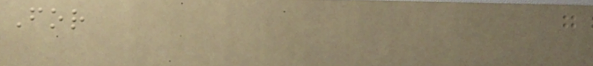For
